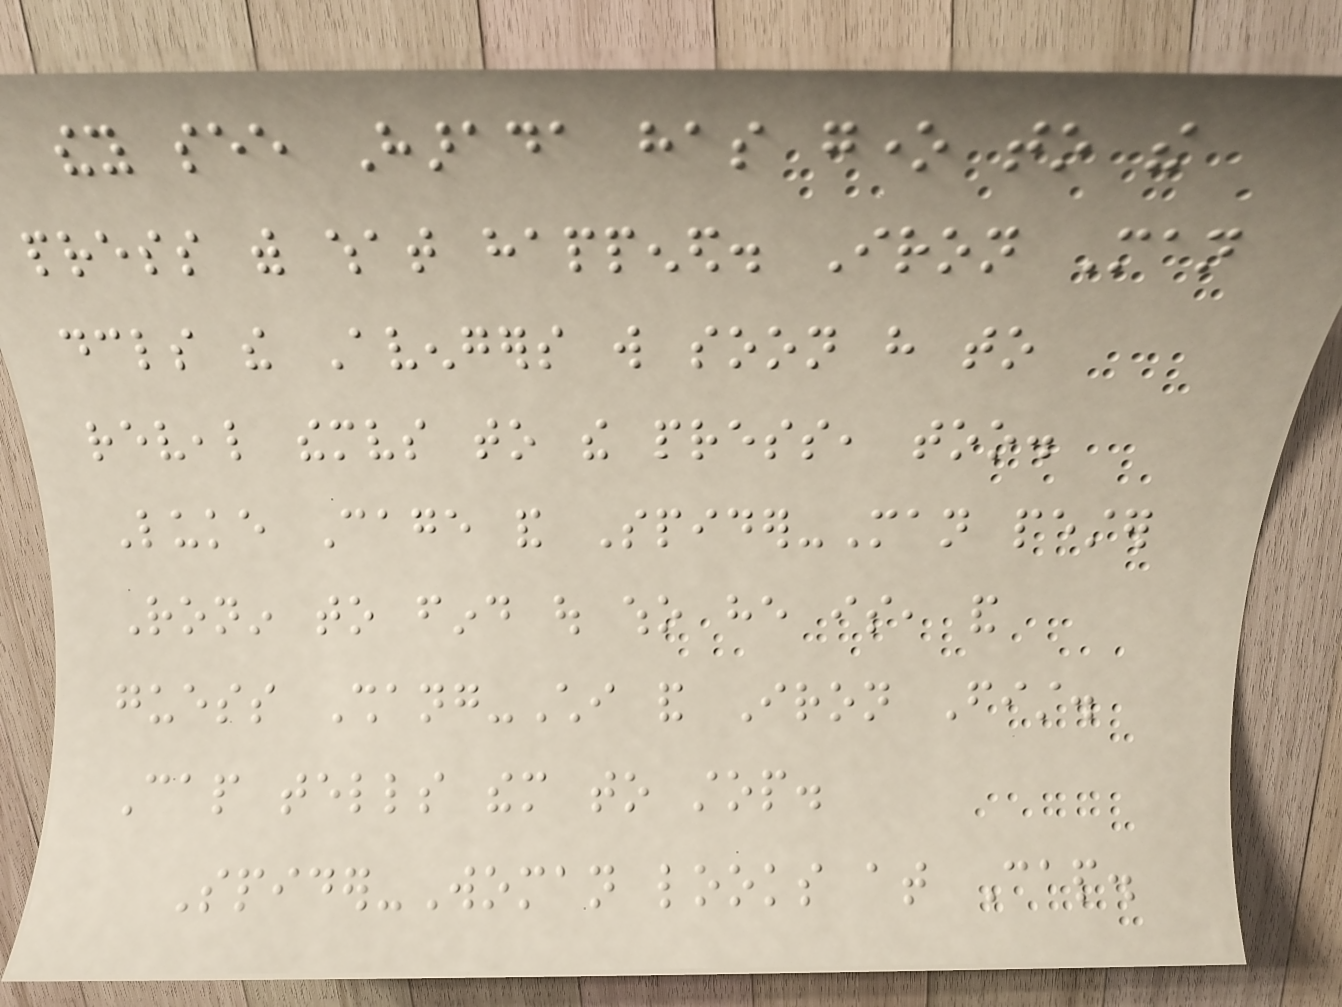they see Harada has gone to the
press with what happened. Iron Man
declares the Avengers will soon have to
reveal themselves to the press, too.
Luke Cage and Spider-Man pester
Ronin to find out who he is, and
guess Shang-Chi and Iron Fist.
Cap tells them to stop.
Spider-Woman looks at Cap.
